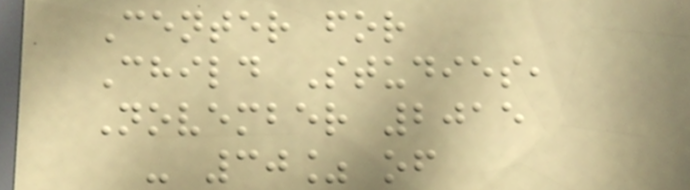Center for
Child Studies,
November 2015
- 30% of
